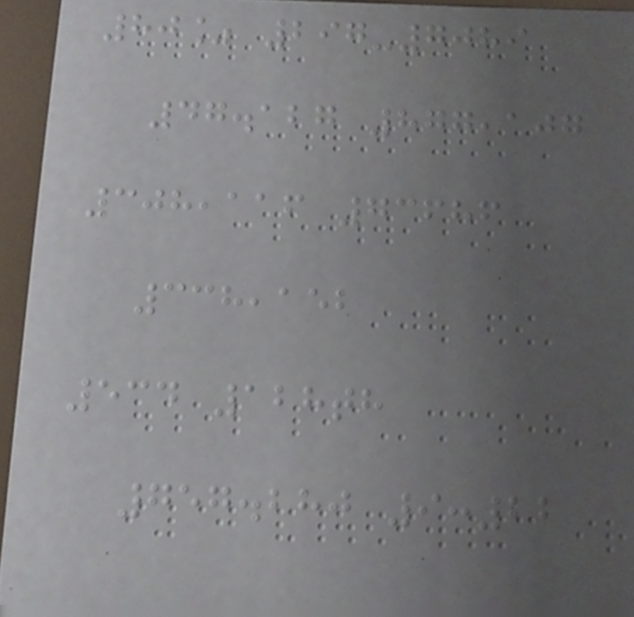80% 297-7089
47.127 877,107
308,116 73686
338,152
534 128th
757.280 9:22
